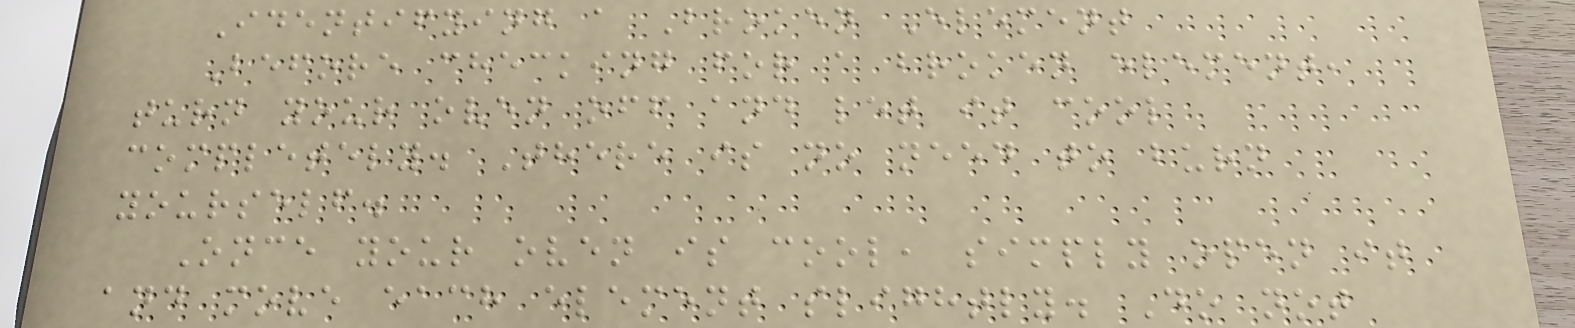Identifying a Broken Element
Before checking for a broken element,
turn your oven off and let it cool
completely. There is no need to burn
yourself.
Once your oven is cool, simply open it
and move each element slightly. Do not
